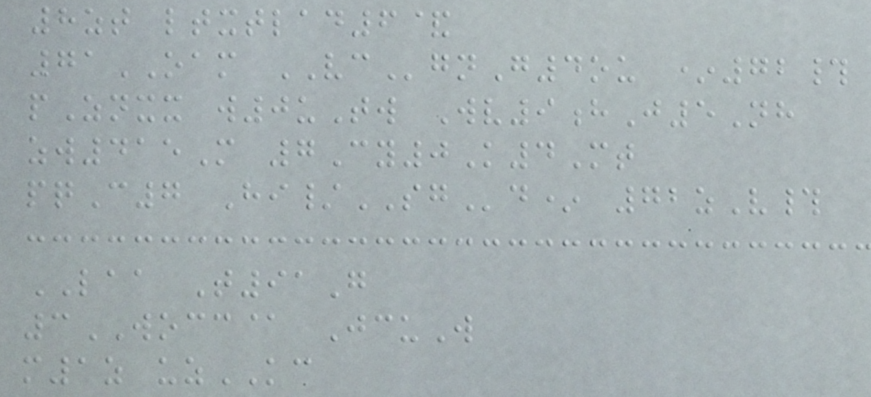8zt ltxtlad6&
71OAM VCgnG4ou *72#
pZnxx w0uTw Wv9hJ5Nh
zw415M 7Cy0K4Mt
pqC7 Hi/SGd* 72zV#
LAA T91G
3WOCC@ JcuW
m1z uzKC
